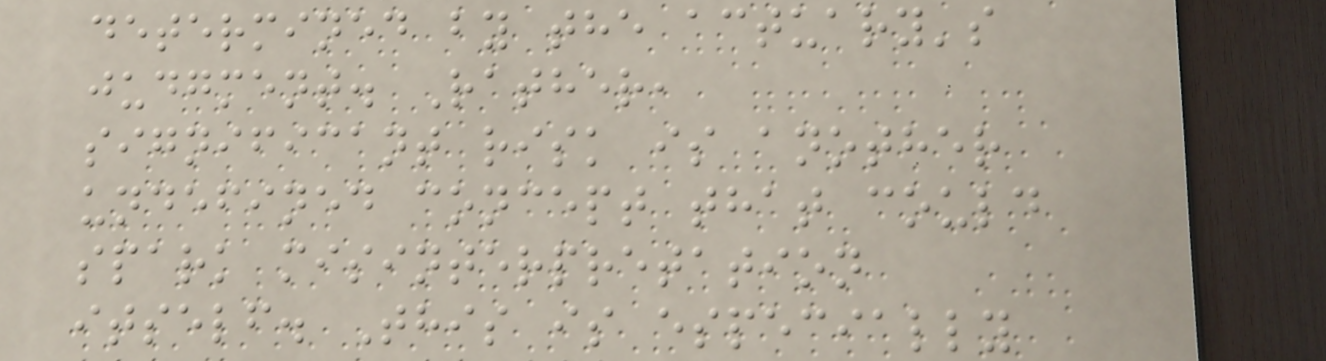determined by the actuary's
judgment. Rather,
significant risk is another
undefined concept that could
spark misinterpretation
itself. This is especially
